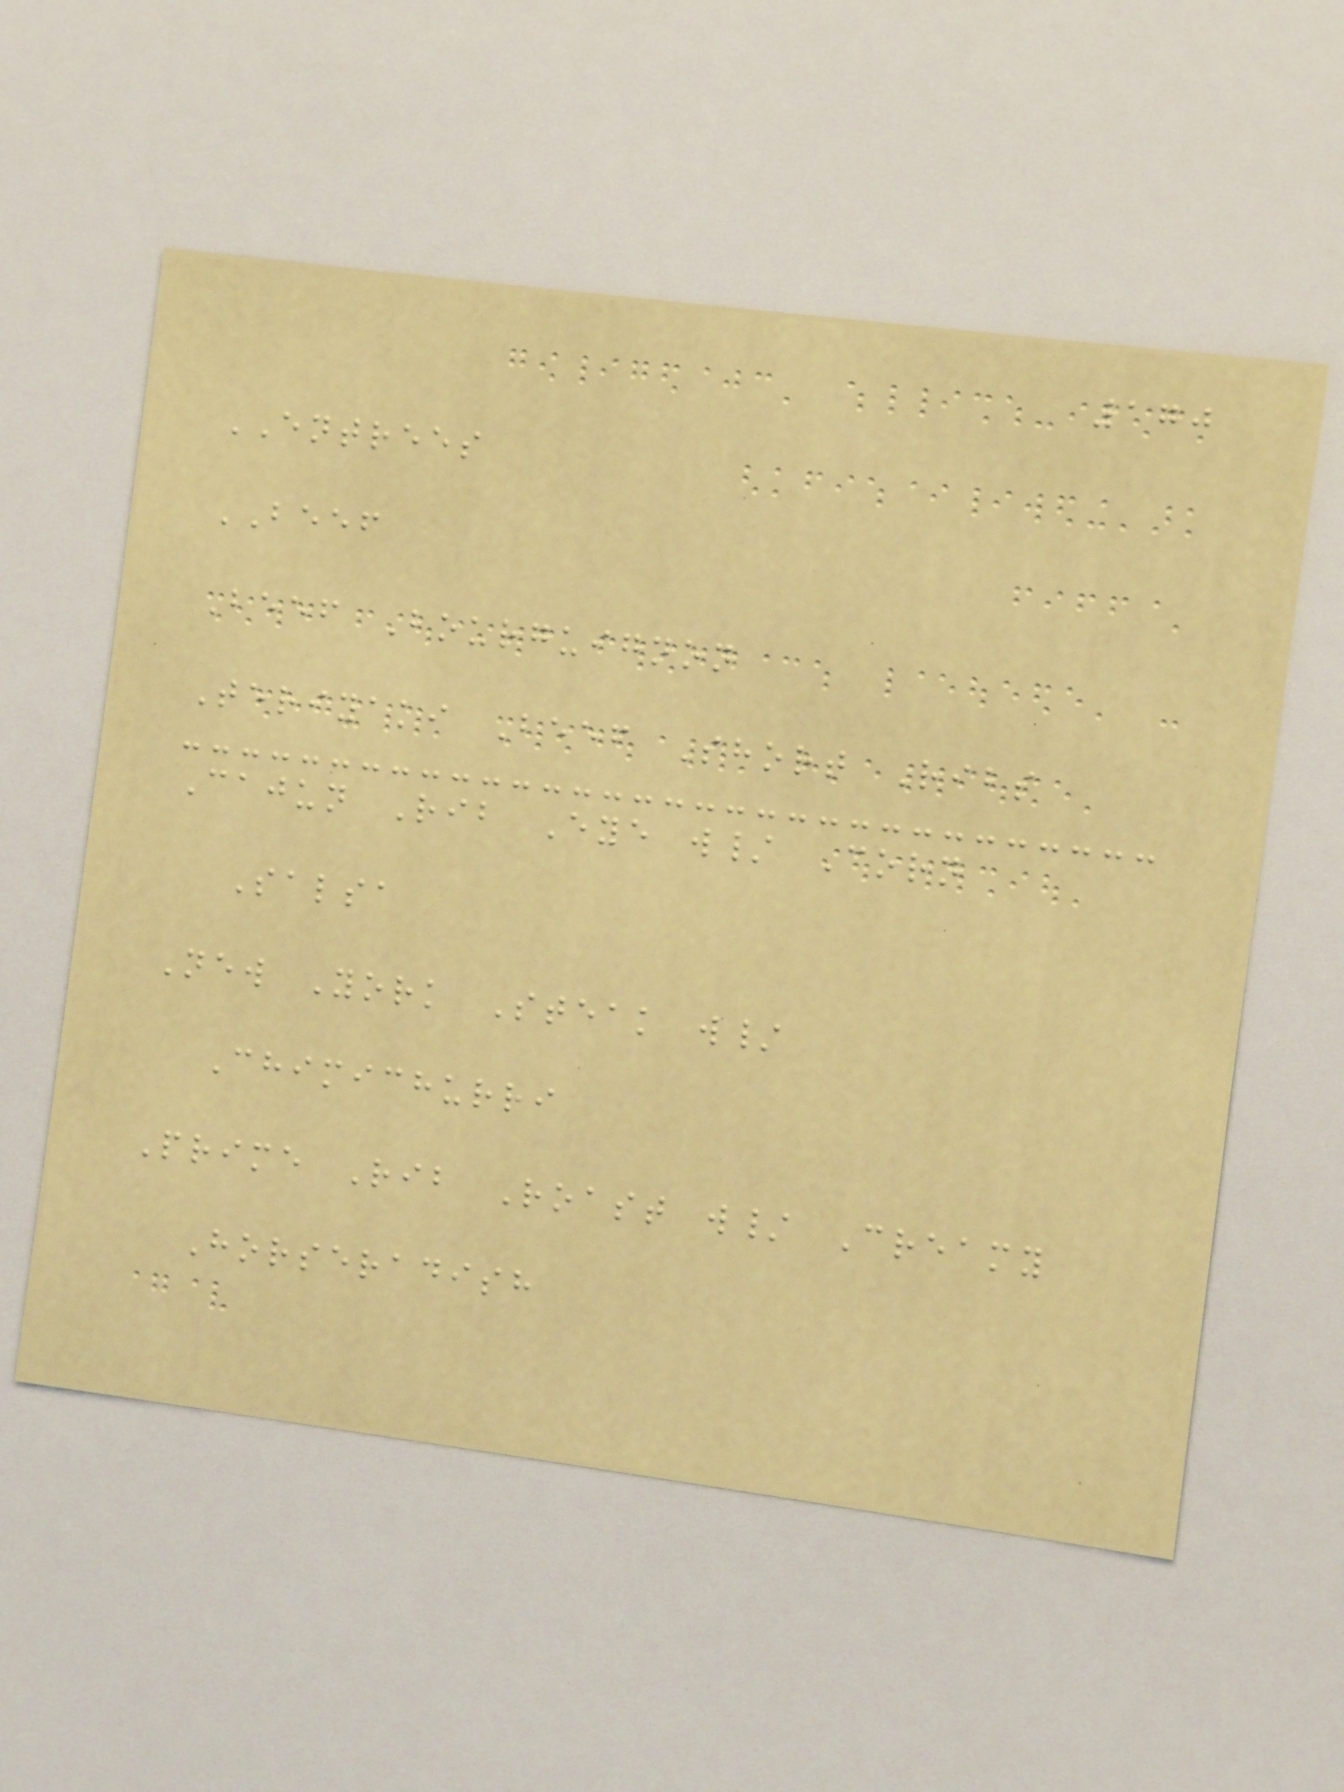170
ENTREES
BEEF
Beef Bourguignon
Teriyaki Beef Short Ribs
Cajun Rib Eye w/ Corn
Salsa
New York Steak w/
Chimichurri
Prime Rib Roast w/ Creamy
Horseradish
